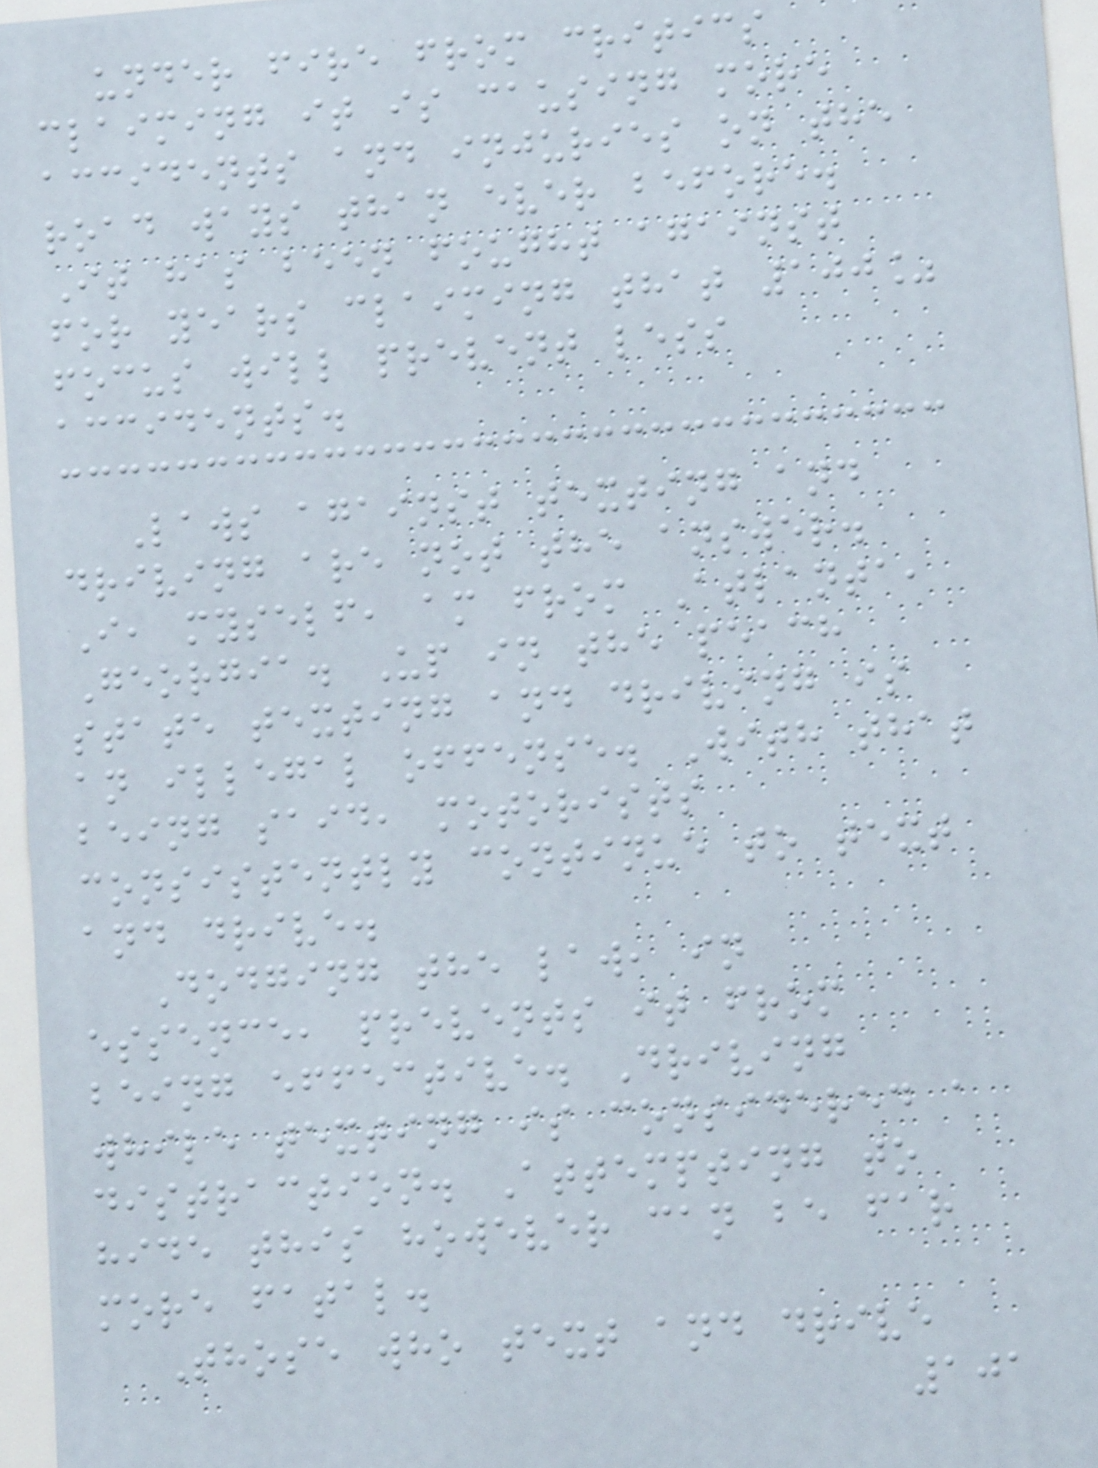under fire from critics
claiming it is causing more
accidents and injuries on the
road ways than ever before.
It has been fought against
for years claiming that 100%
focus will prevent less
accidents.
Laws against texting and
driving are not the answer.
I, myself, am from Atlanta,
Georgia. Up in the peach
state texting and driving is
an illegal offense. With that
being said, motorists
consistently continue to text
and drive.
Dodging the law, in
essence, prevents it from
being effective. Driving
while texting is considered a
distraction. Attempting to
hide this however can be far
more fatal.
Those who text and drive
101
